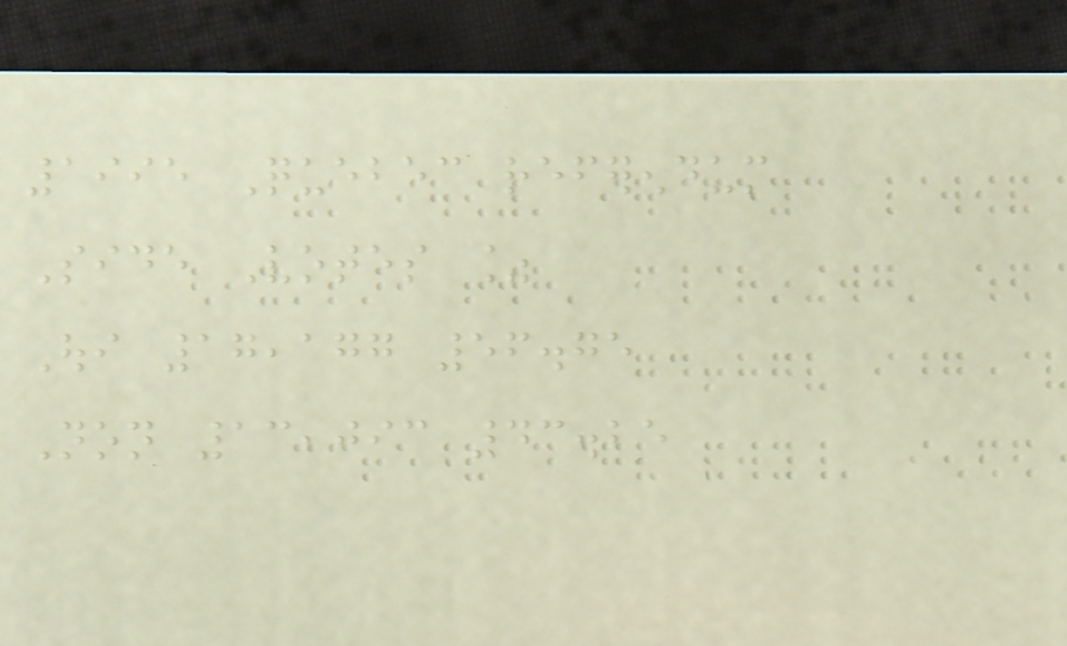1995 Quebec referendum
Side Votes %
Oui 17,177 56.75
Non 13,093 43.25
